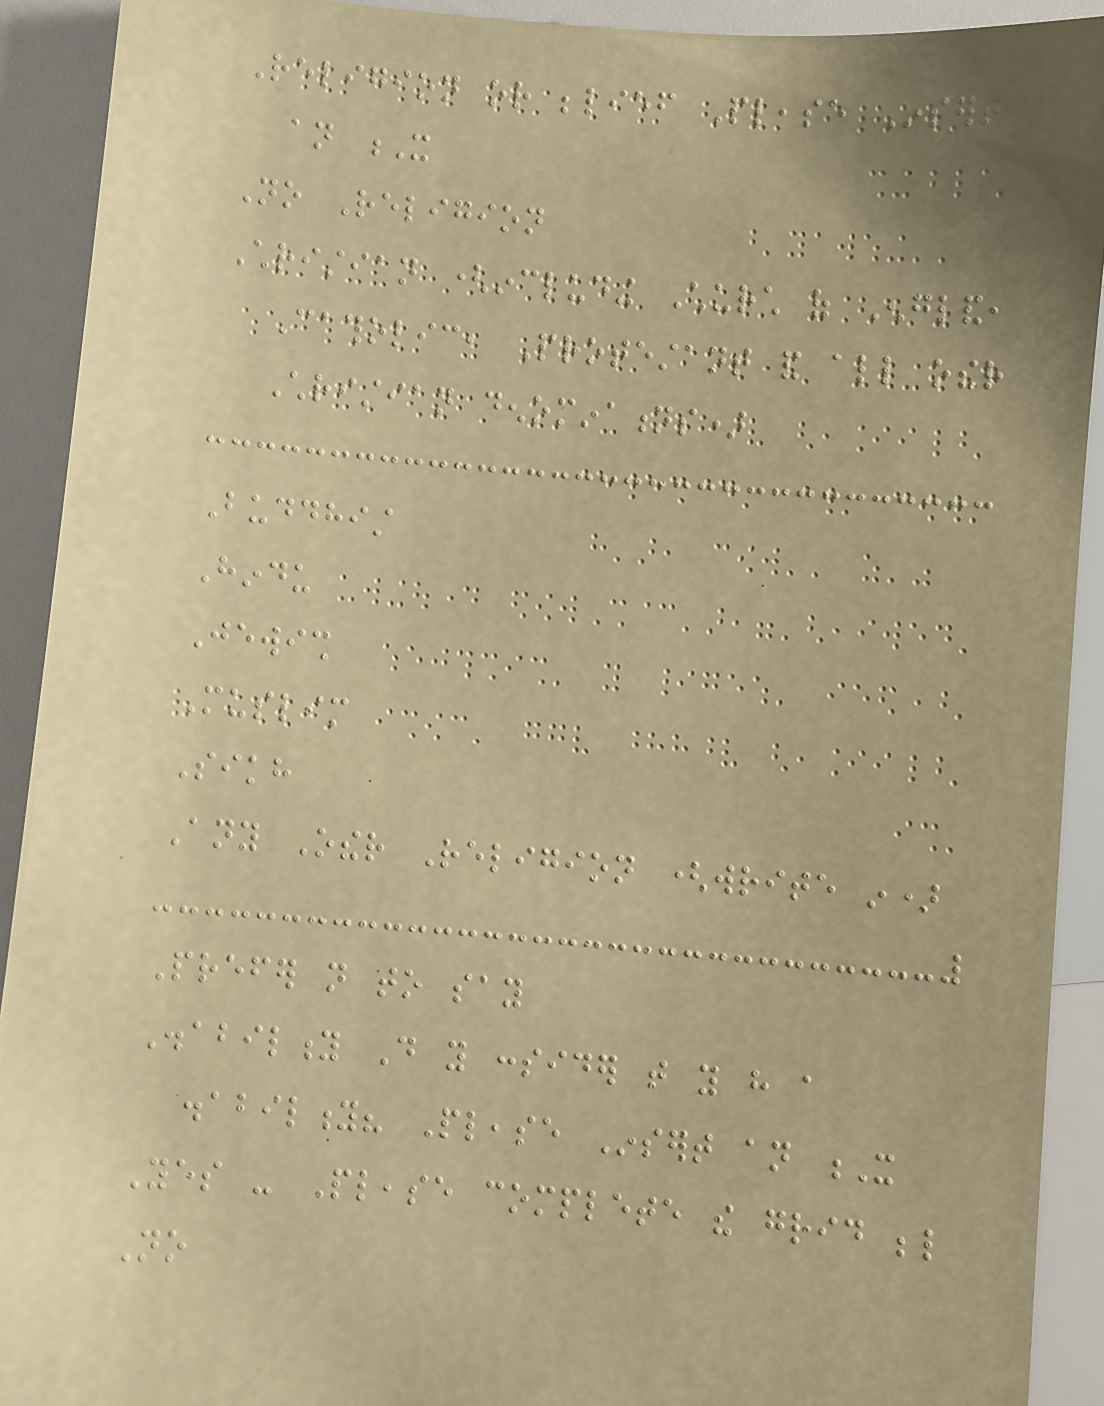Religion or belief Please Insert
an X
No Religion
Christian (including Church of England,
Catholic, Protestant and all other
Christian denominations)
Buddhist
Hindu
Jewish
Muslim
Sikh
Any Other Religion (write in)
Prefer not to say
Disability Do you consider that you have a
disability? Please Insert an X
Yes - Please complete the grid below
No
